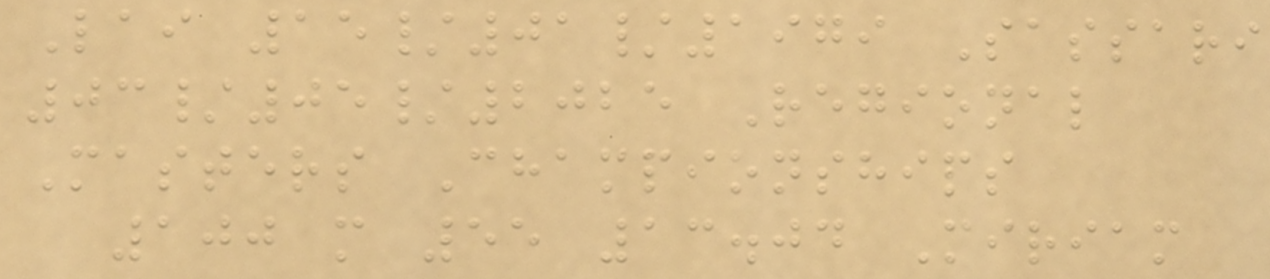Lai 15/01/1979 Sassari
03/05/2025 Regional
Masters Championships
100 m 55 13.04 Miriam
